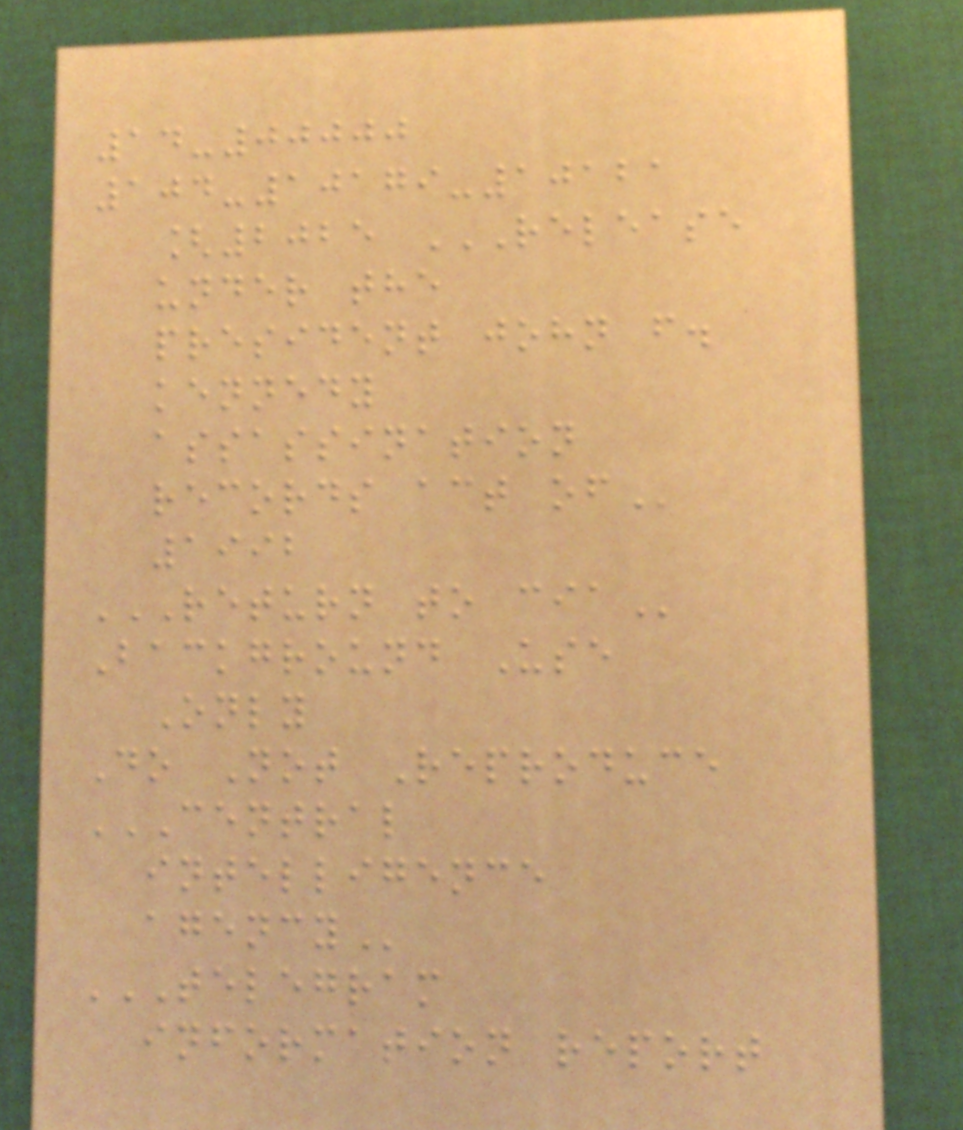14-00000
104-10179-10121
[2025 RELEASE
UNDER THE
PRESIDENT JOHN F.
KENNEDY
ASSASSINATION
RECORDS ACT OF
1992
RETURN TO CIA
Background Use
Only
Do Not Reproduce
CENTRAL
INTELLIGENCE
AGENCY
TELEGRAM
INFORMATION REPORT
